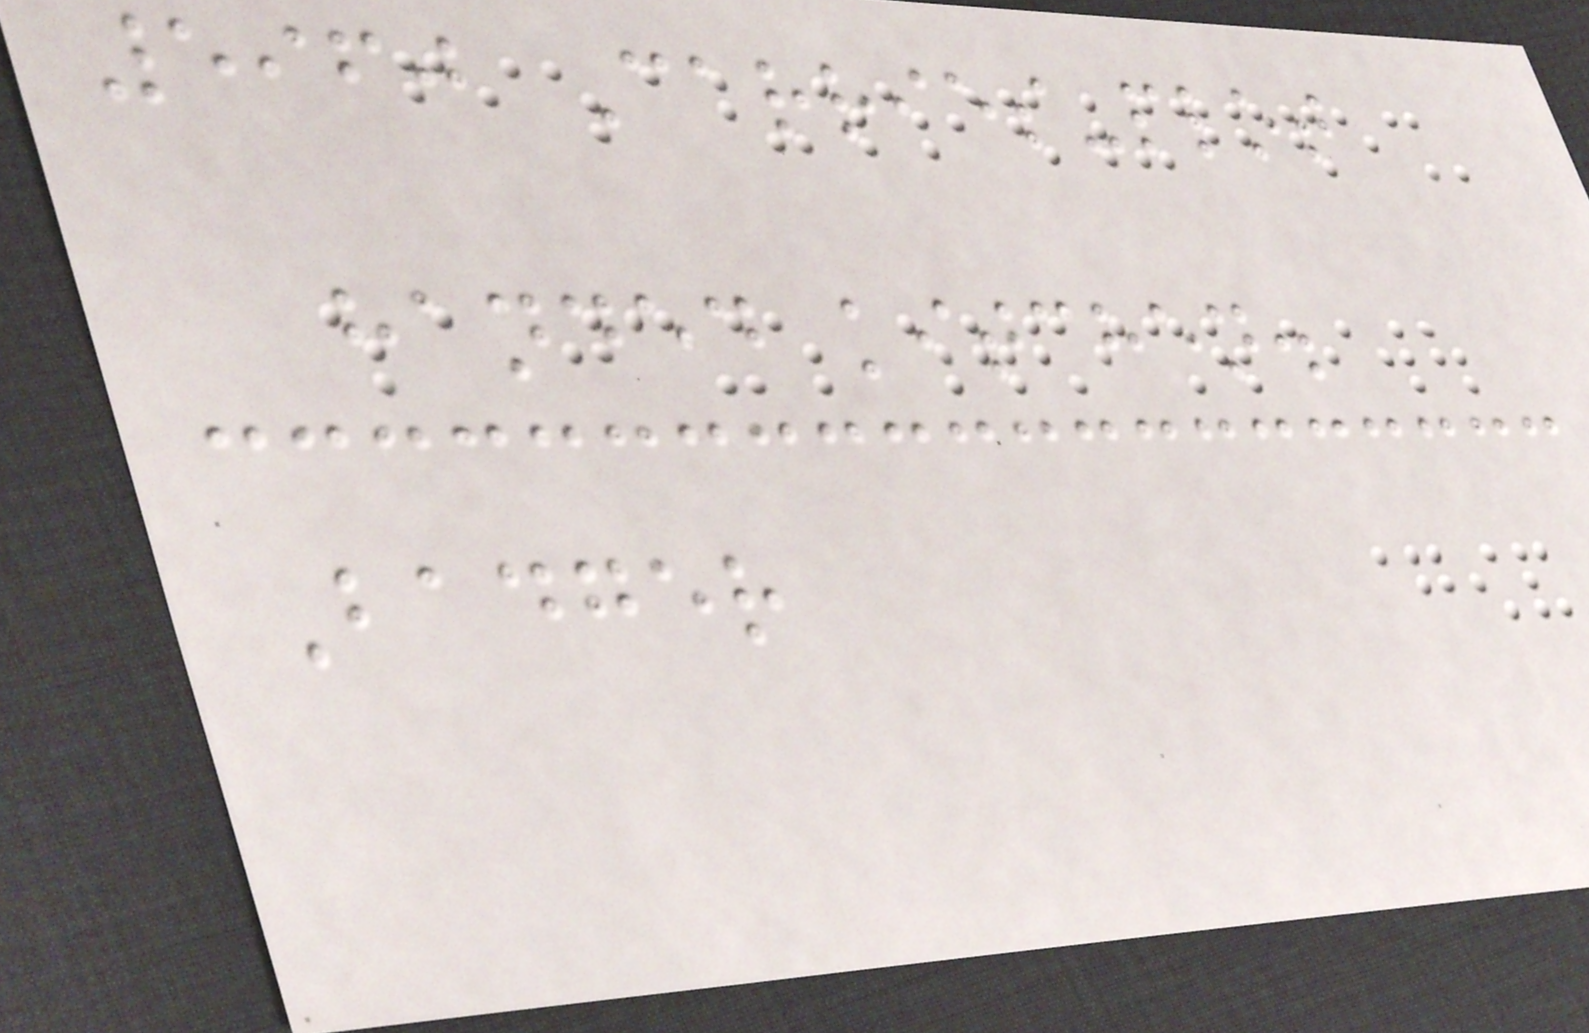5960 Carries-plot
handed kitchen.
Badger
